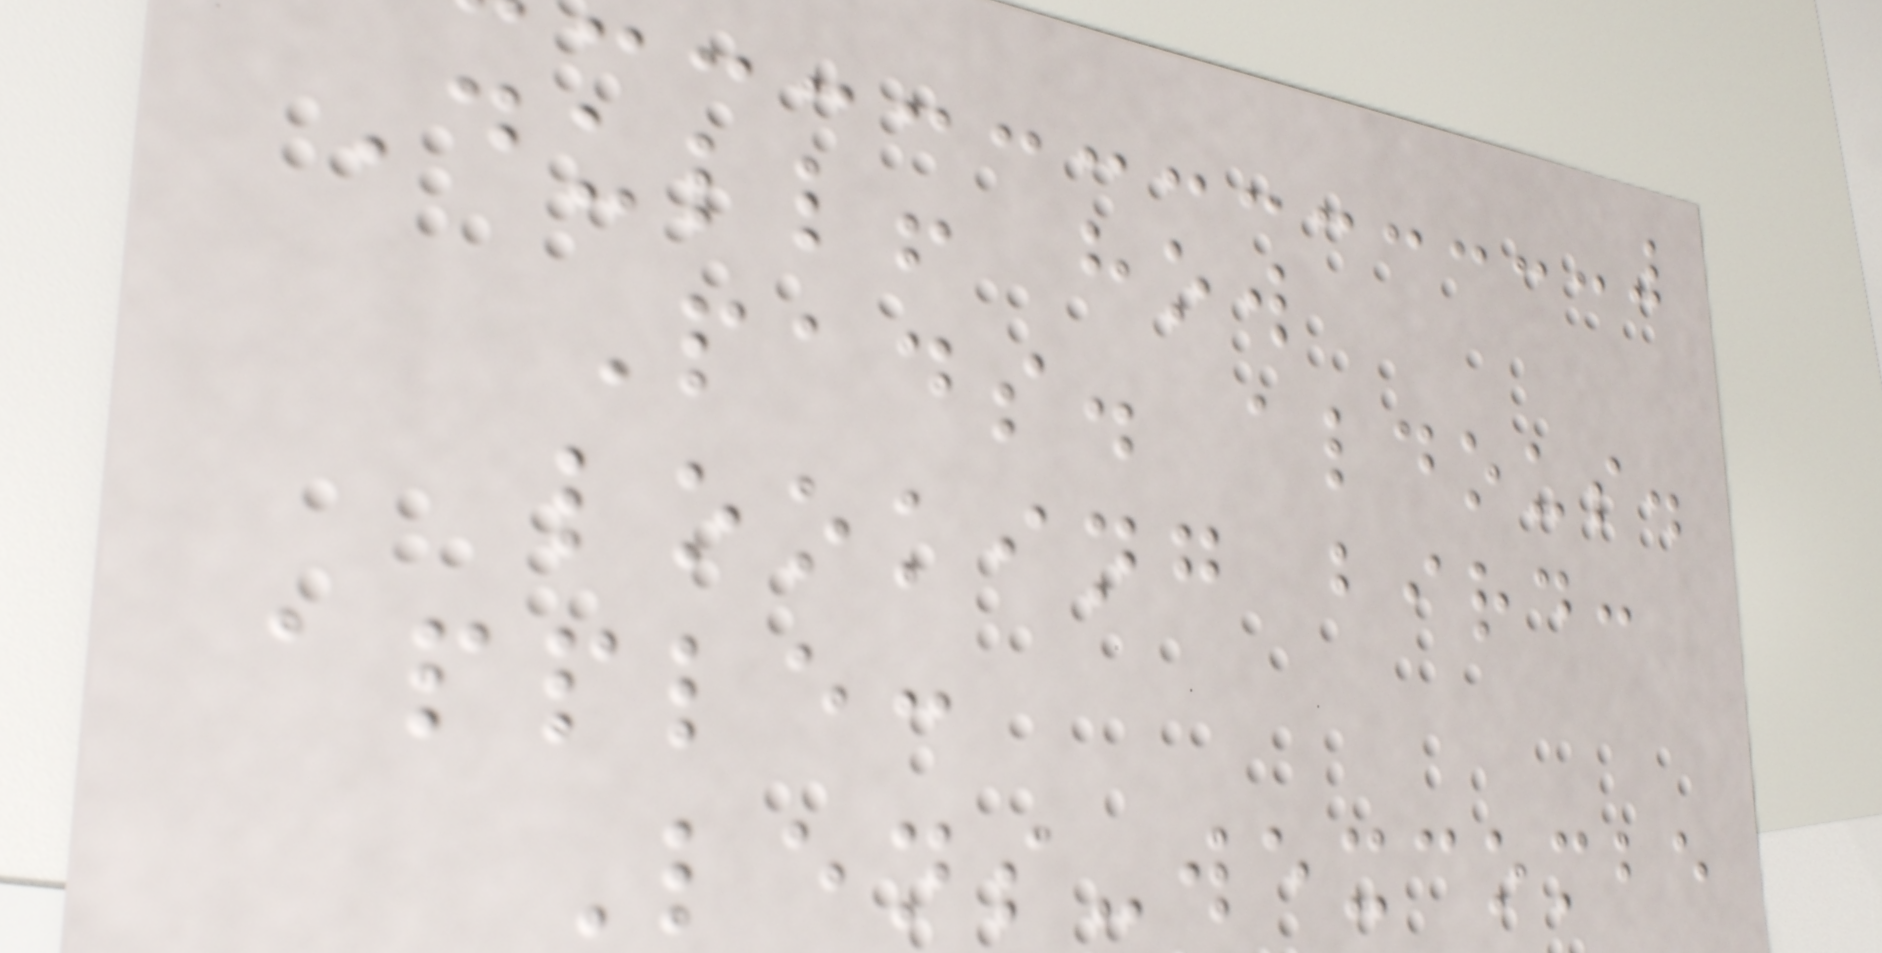Dull! how
Pads. aldous.
looking bird:
apple:
Lens-wexcombe
